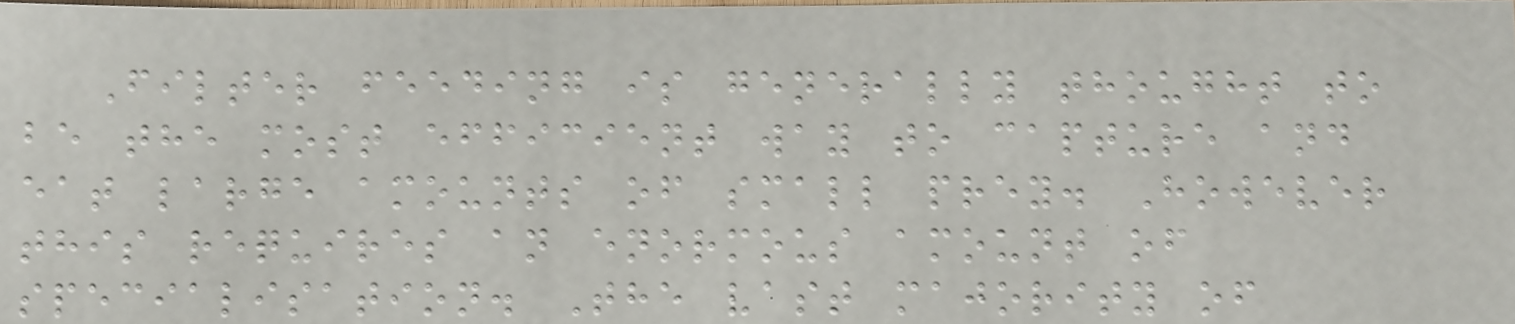Filter feeding is generally thought to
be the most efficient way to capture and
eat large amounts of small prey. However
this requires an enormous amount of
specialisation. The vast majority of
